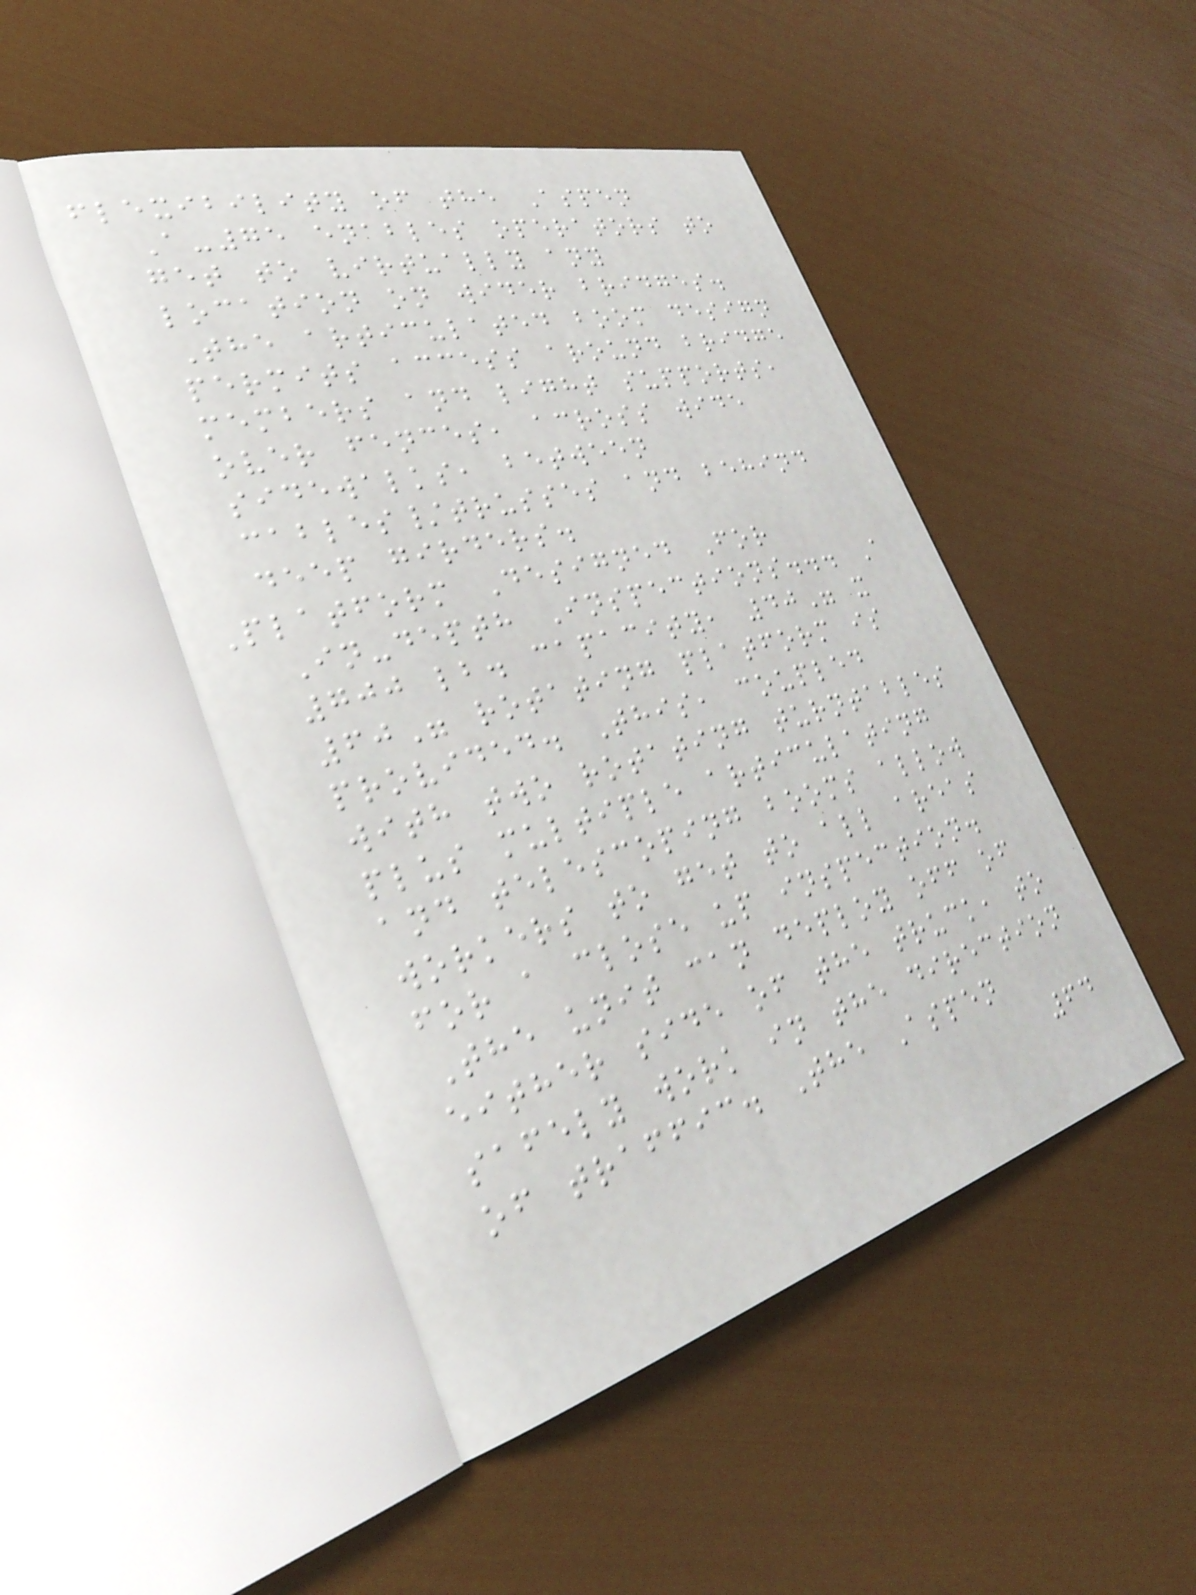flexibility of the Aspen
A-75 enables operators to
get to virtually any
location on wider bridges.
The articulated boom design
permits access around bridge
members and light supports,
over fences, across wide
sidewalks, between
cables/trusses and behind
deep girders.
Platform Designed For
In-depth Inspections... A
700 lb. capacity, 40" x
60" rotating platform is
provided. This, coupled
with two rotating turntables
plus multiple articulating
and telescoping booms allow
workers to get to all areas
for a close up inspection.
The unit can deploy off of
either side of the truck, to
safely work in the direction
of traffic. The Aspen
64
